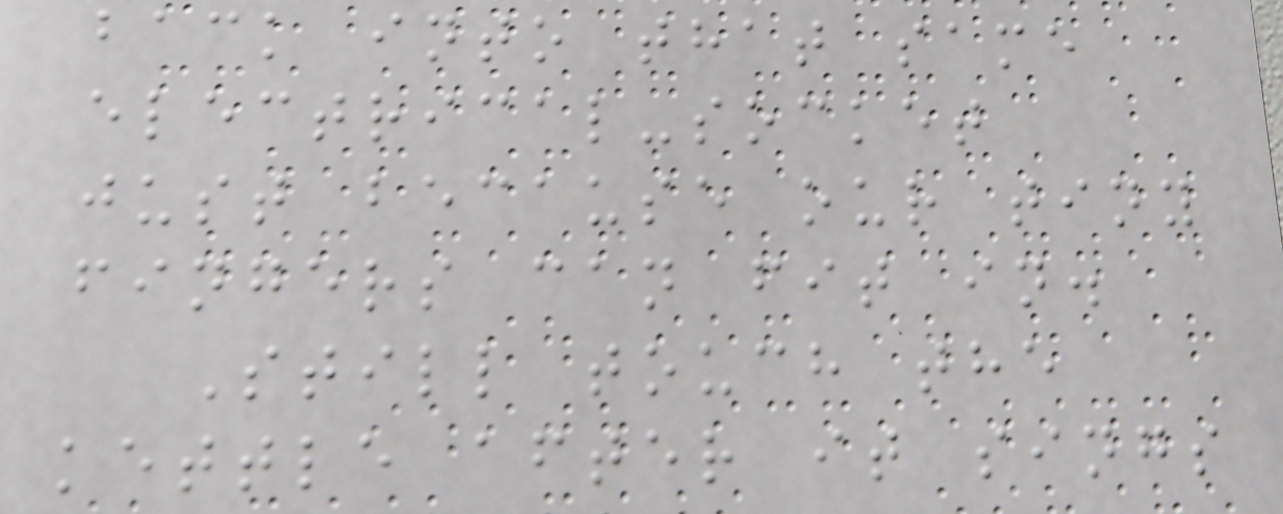back into that same
electrical-socket
just because our tiny
fingers can fit in.
Still touch the
kettle after it sings
